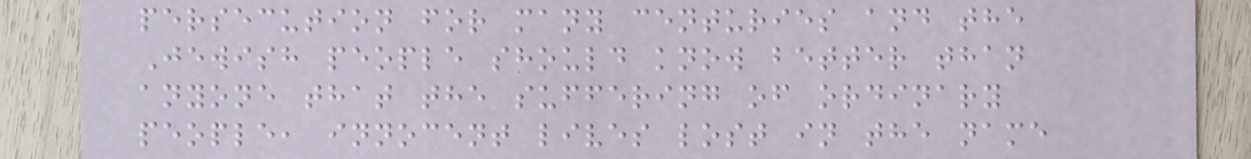persecution for many centuries and the
Jewish people should know better than
anyone that the suffering of ordinary
people, innocent lives lost in the name
